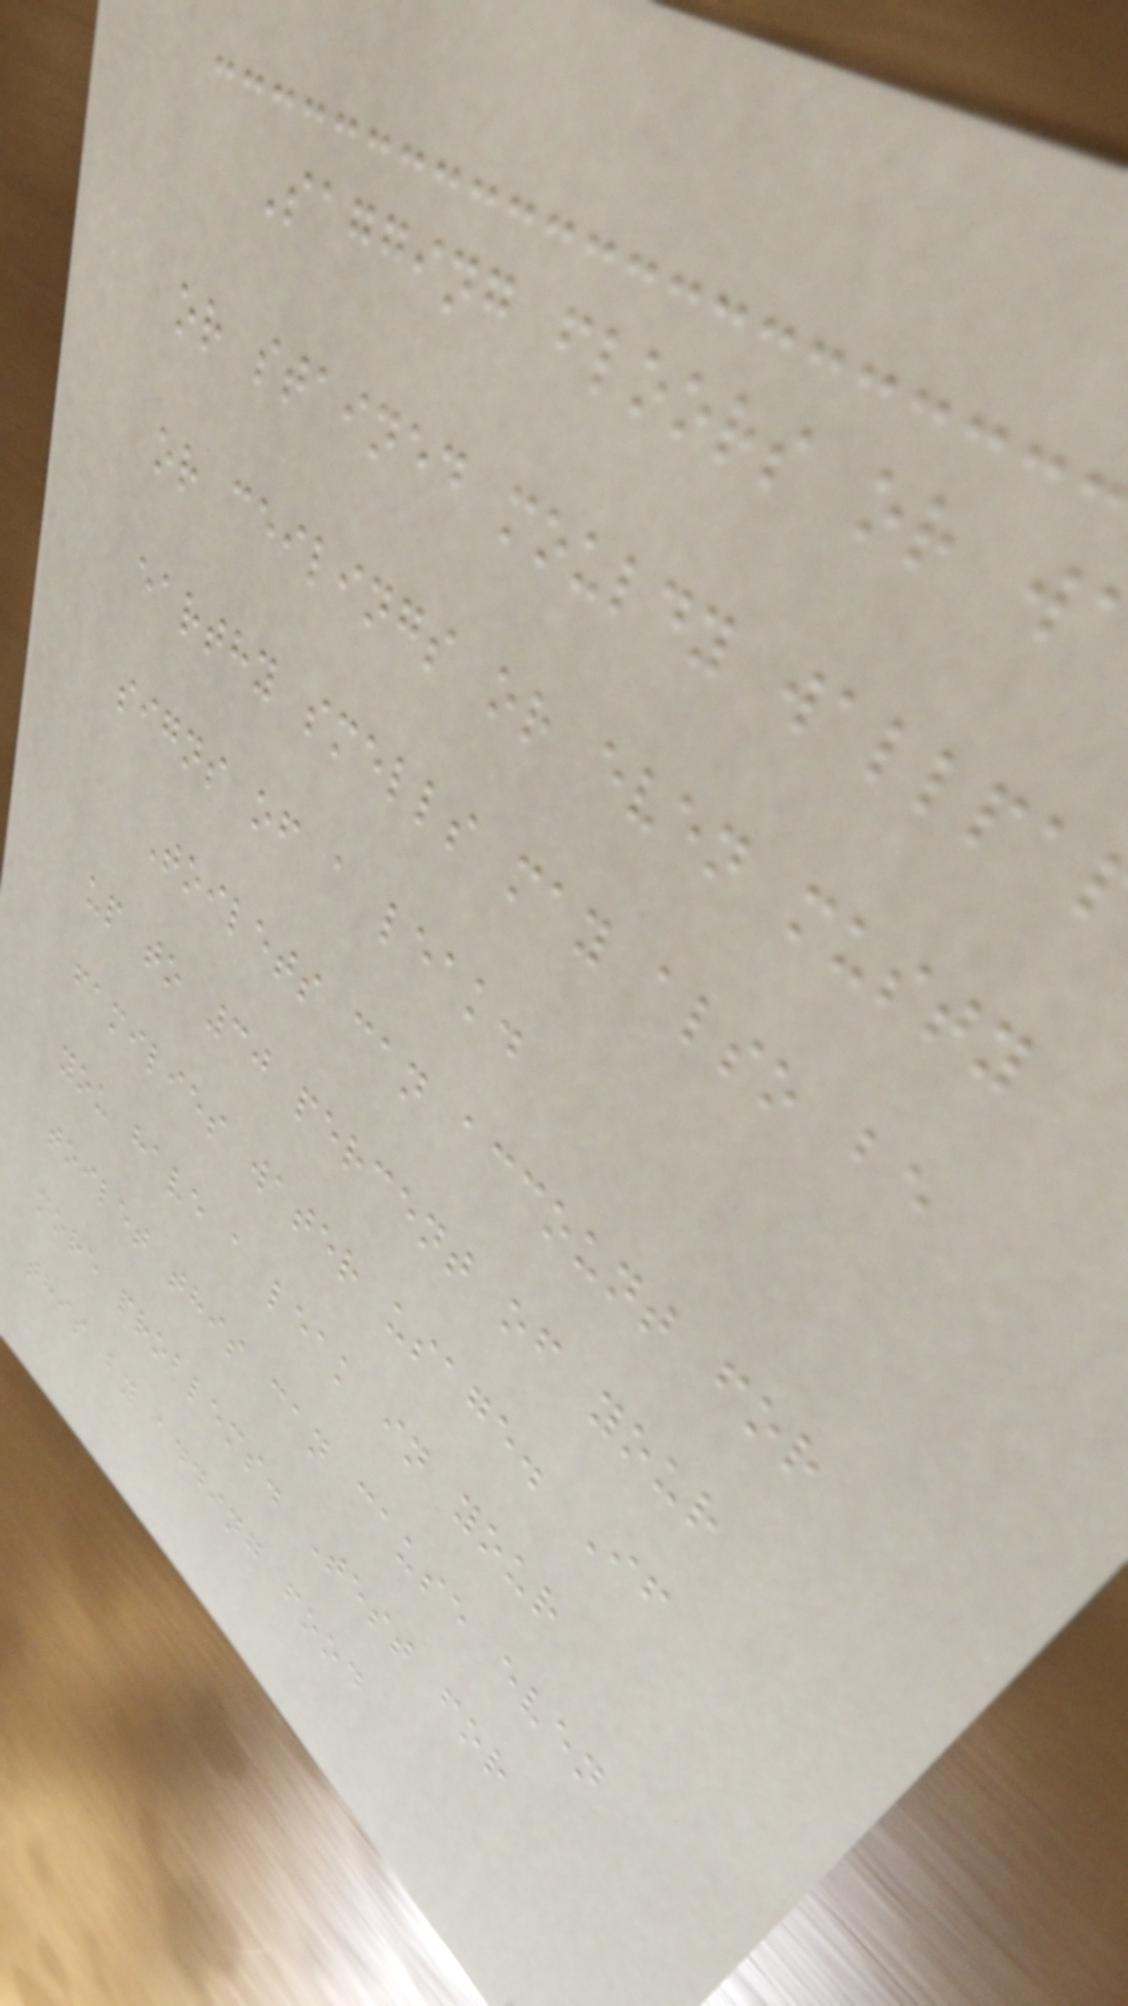Sagging floors or w
or stained mouldy wallpa
or ceilings or even musty
earthy smells may also be
signs of a leak.
Toilets can account for
up to 30 percent of your
families water usage. If
you have a leak in your
toilet this can cause even
more problems. Test for
this by adding food
